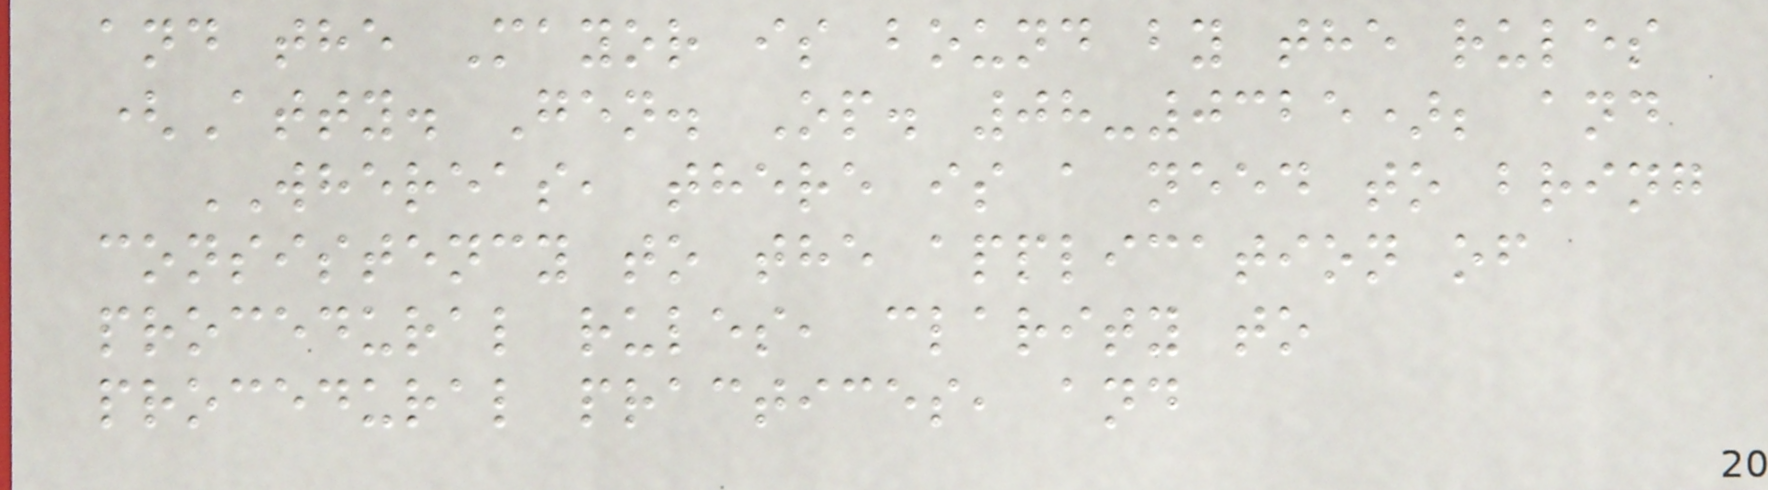and the Mayor is bound by the rules
(Atty. Gen. Op. 08-0325); and
WHEREAS, there is a need to bring
consistency to the application of
procedural rules, clarity to
procedural practices, and
